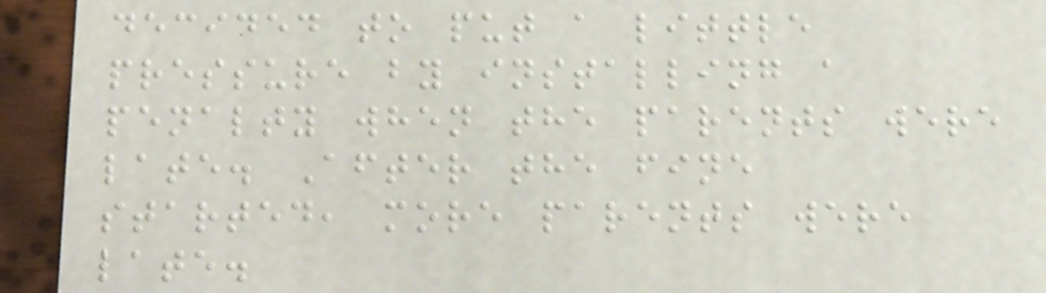decided to put a little
pressure by installing a
penalty when the parents were
late. After the fine
started, more parents were
late.
